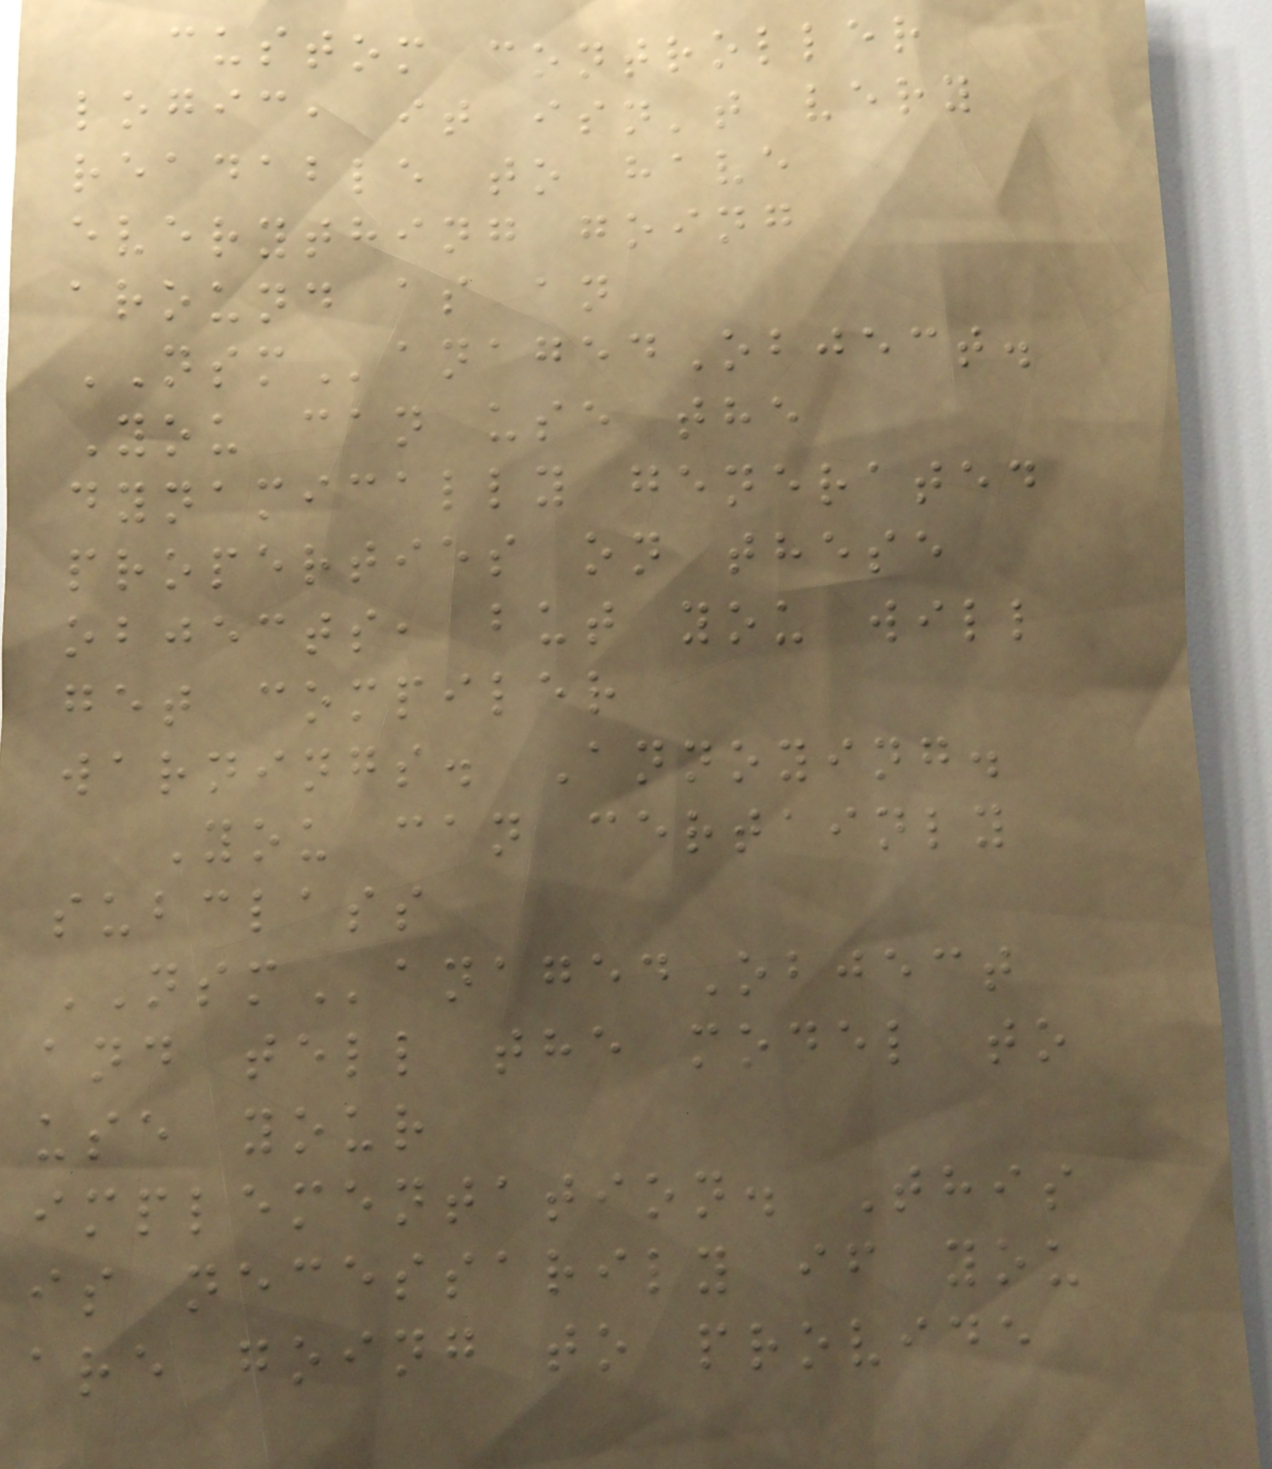custom controller
logic, it isn't very
readable to have
everything going
around as an
NSManagedObject.
You can use the
dynamically generated
properties on these
objects, but you will
get compiler
warnings. Annoying.
You can certainly
subclass
NSManagedObject
and tell the model to
use your
implementation. This
is necessarily if you
are going to provide
